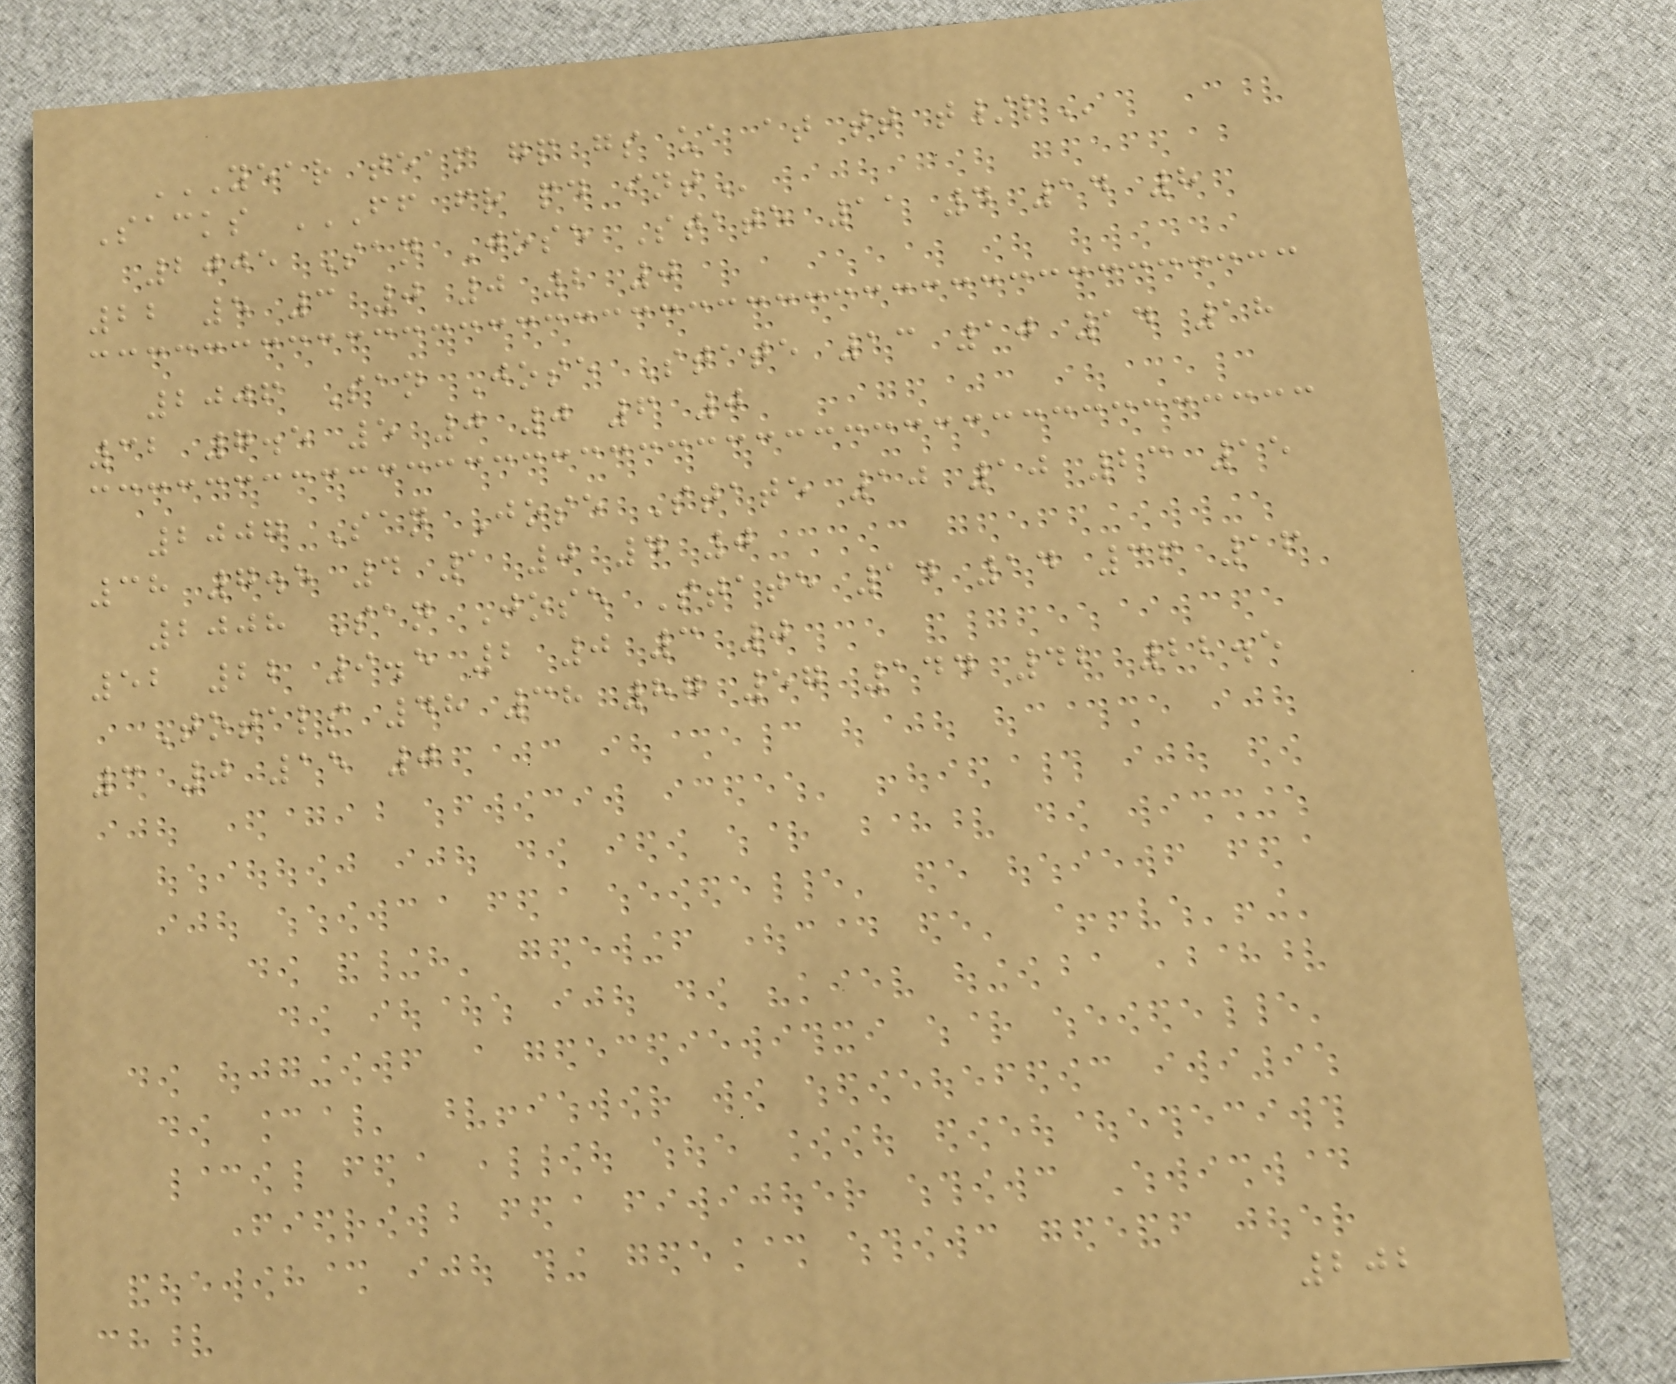YEAR TEAM GP GS UA AT TT T/L
Sacks FF FR PD INT
2005 San Jose State 11 4 14 8
22 5 3 0 0 2 0
2006 San Jose State 13 10 14 18
32 7.5 5 0 0 6 0
2007 San Jose State 10 10 23 15
38 7.5 4 1 0 4 0
2008 San Jose State 14 14 36 16
52 22 9.5 2 0 3 0
Totals 48 38 87 57 144 42 22.5
3 0 15 0
202
